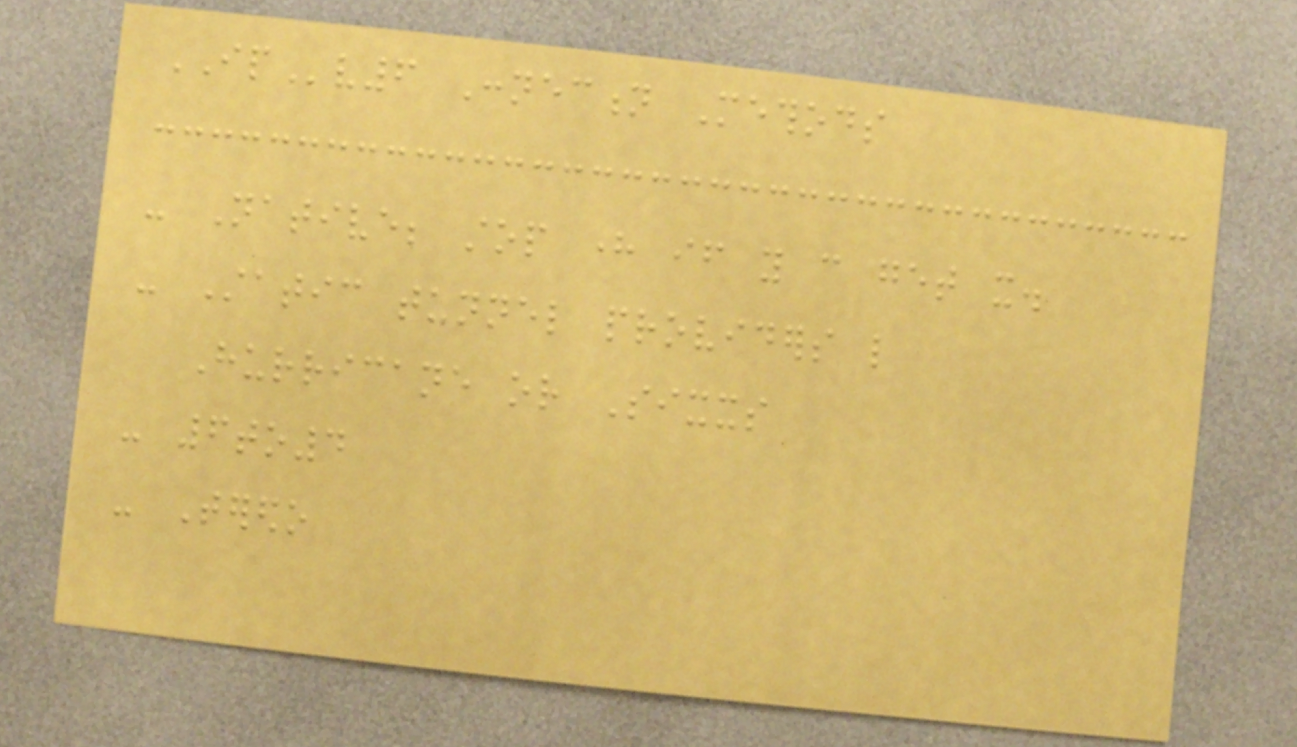IPv6 Connection Methods
- Native; stop here if you can get it.
- Static tunnel providers like
Hurricane or Sixxs
- 6to4
- Teredo
